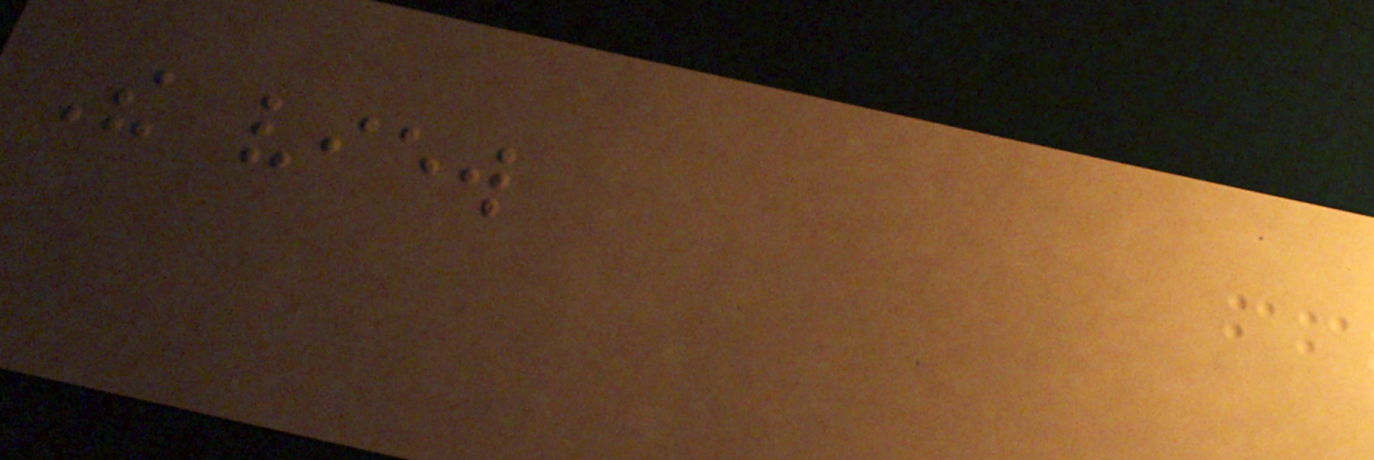The view
